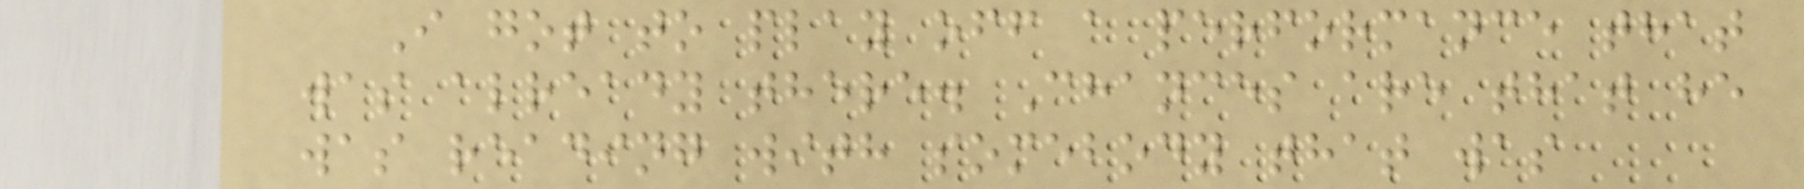I got to play off a performance that
was already there. Chances are that he
was reading with somebody that was
